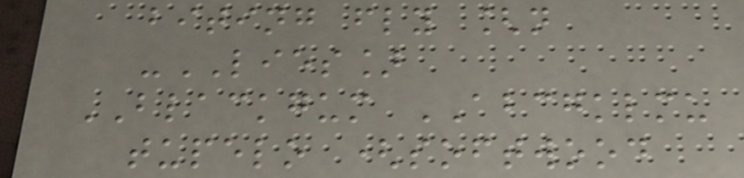biting fly [n
-LIES]
BLACKGUM ABCGKLMU
tupelo (softwood
